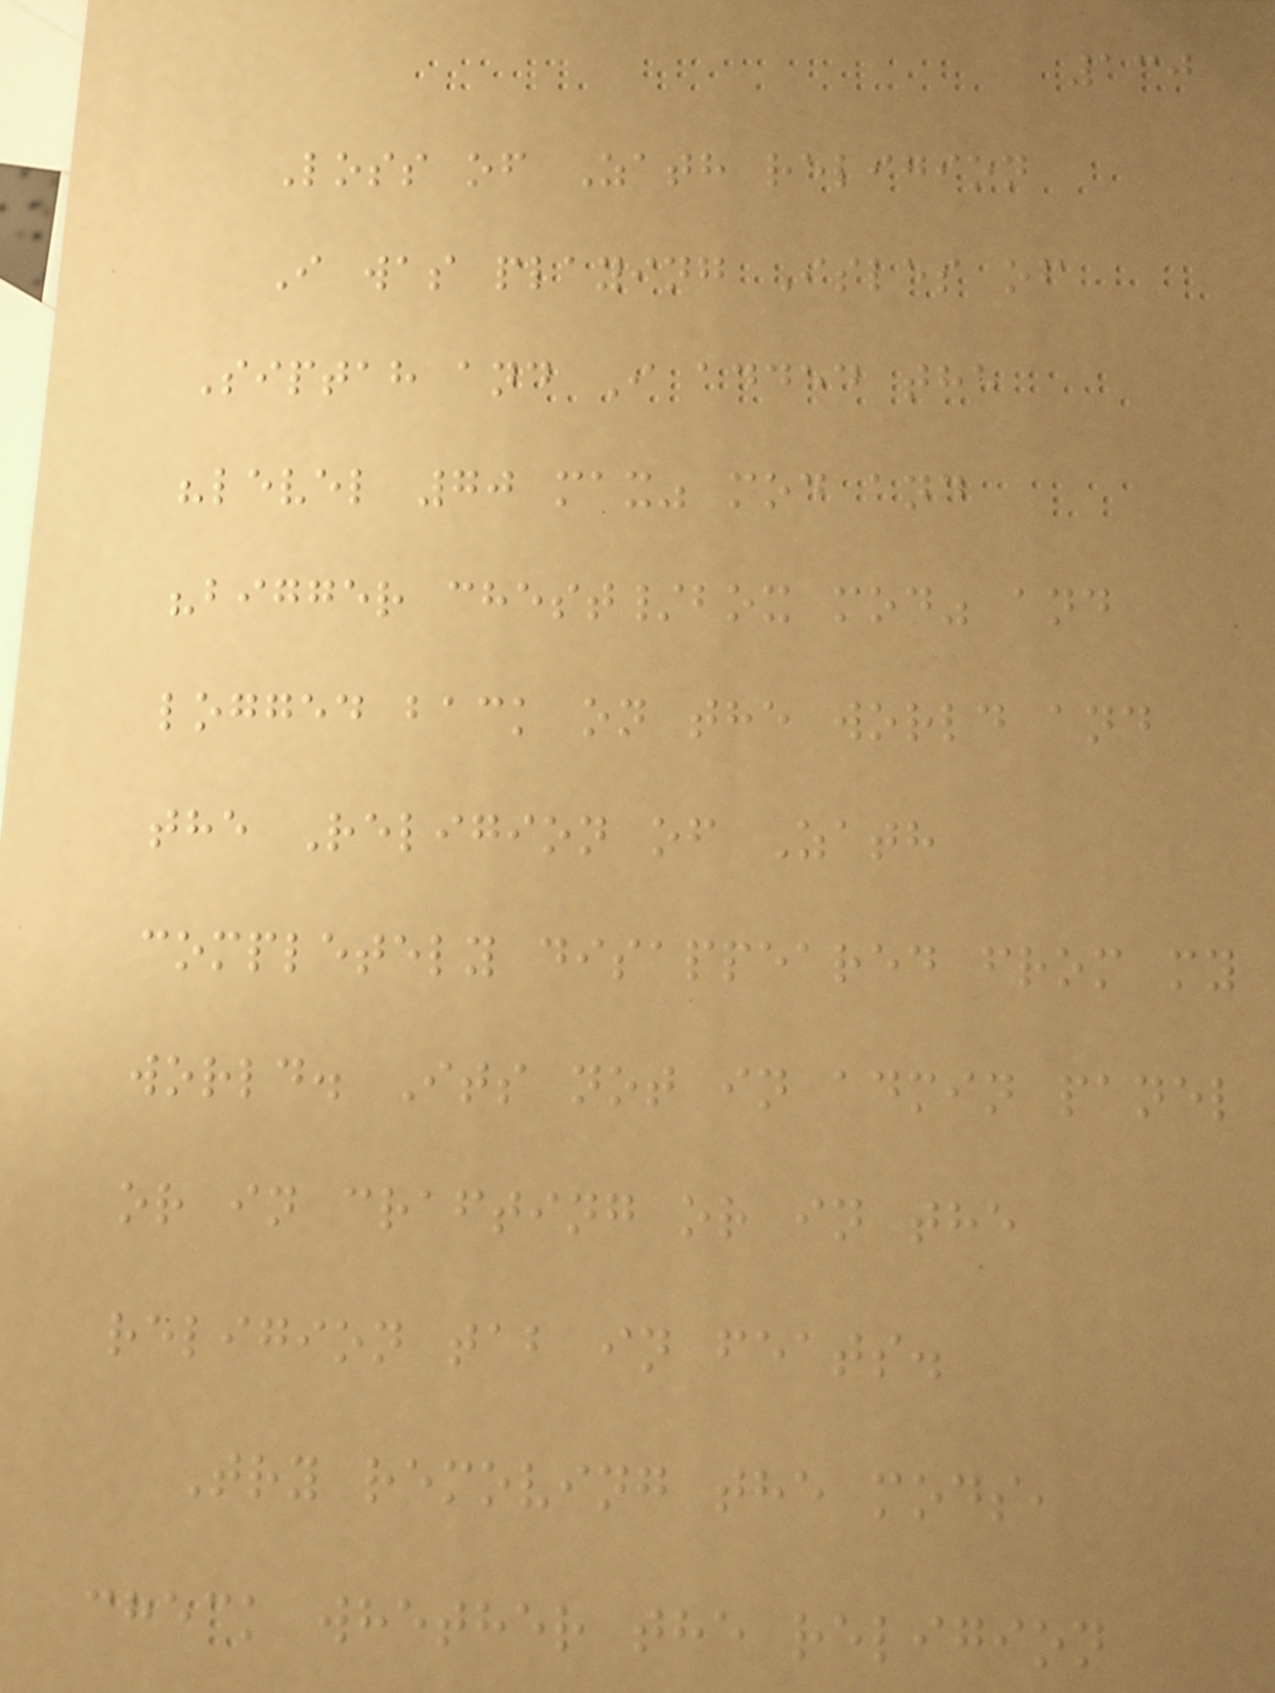130
Loss of Zath religion
I was playing Isles of
Siptah and I added the
"level 70 max" mod and
"bigger chest/box mod" and
logged back on the world and
the Religion of Zath
completely disappeared from my
world. Its not in admin panel
or in crafting or in the
religion tab in feats.
Try removing the mods,
check whether the religion
